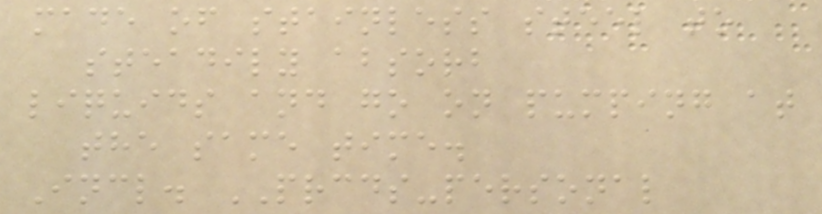made of stainless steel to
steadily absorb
liquids and go on pumping at
the same time.
Incl. PRCDS-personal
